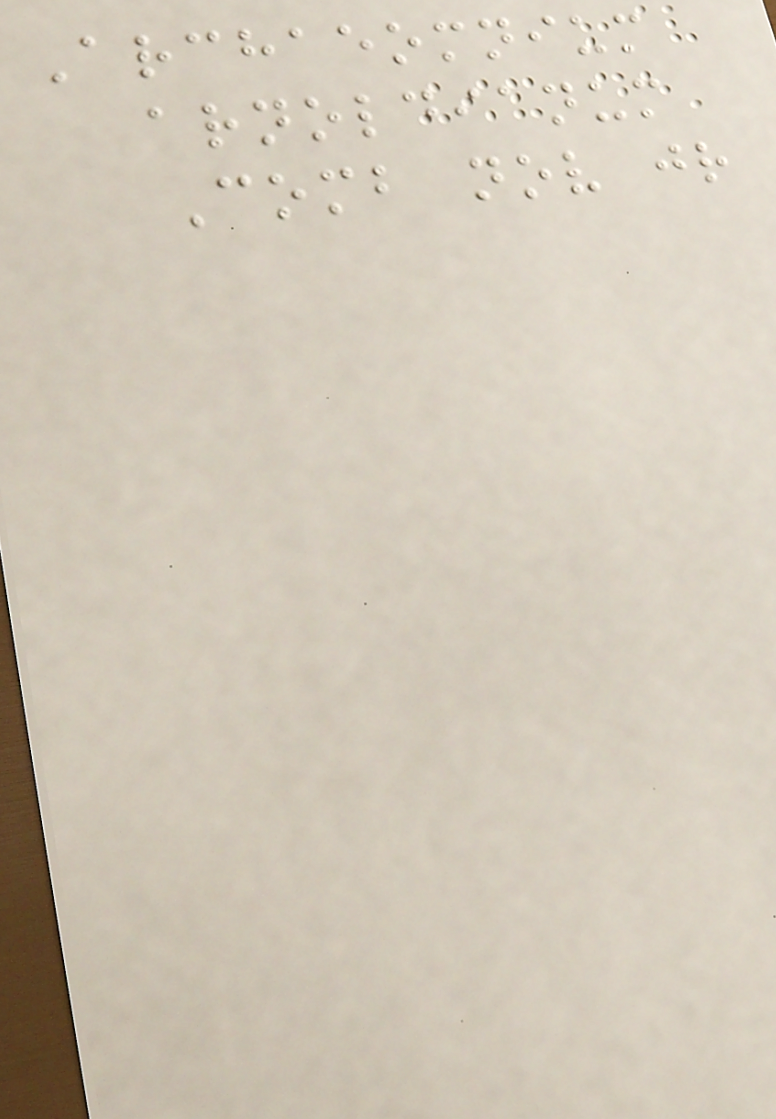Archaeomnium
arnoldianum
Comb nov jr
